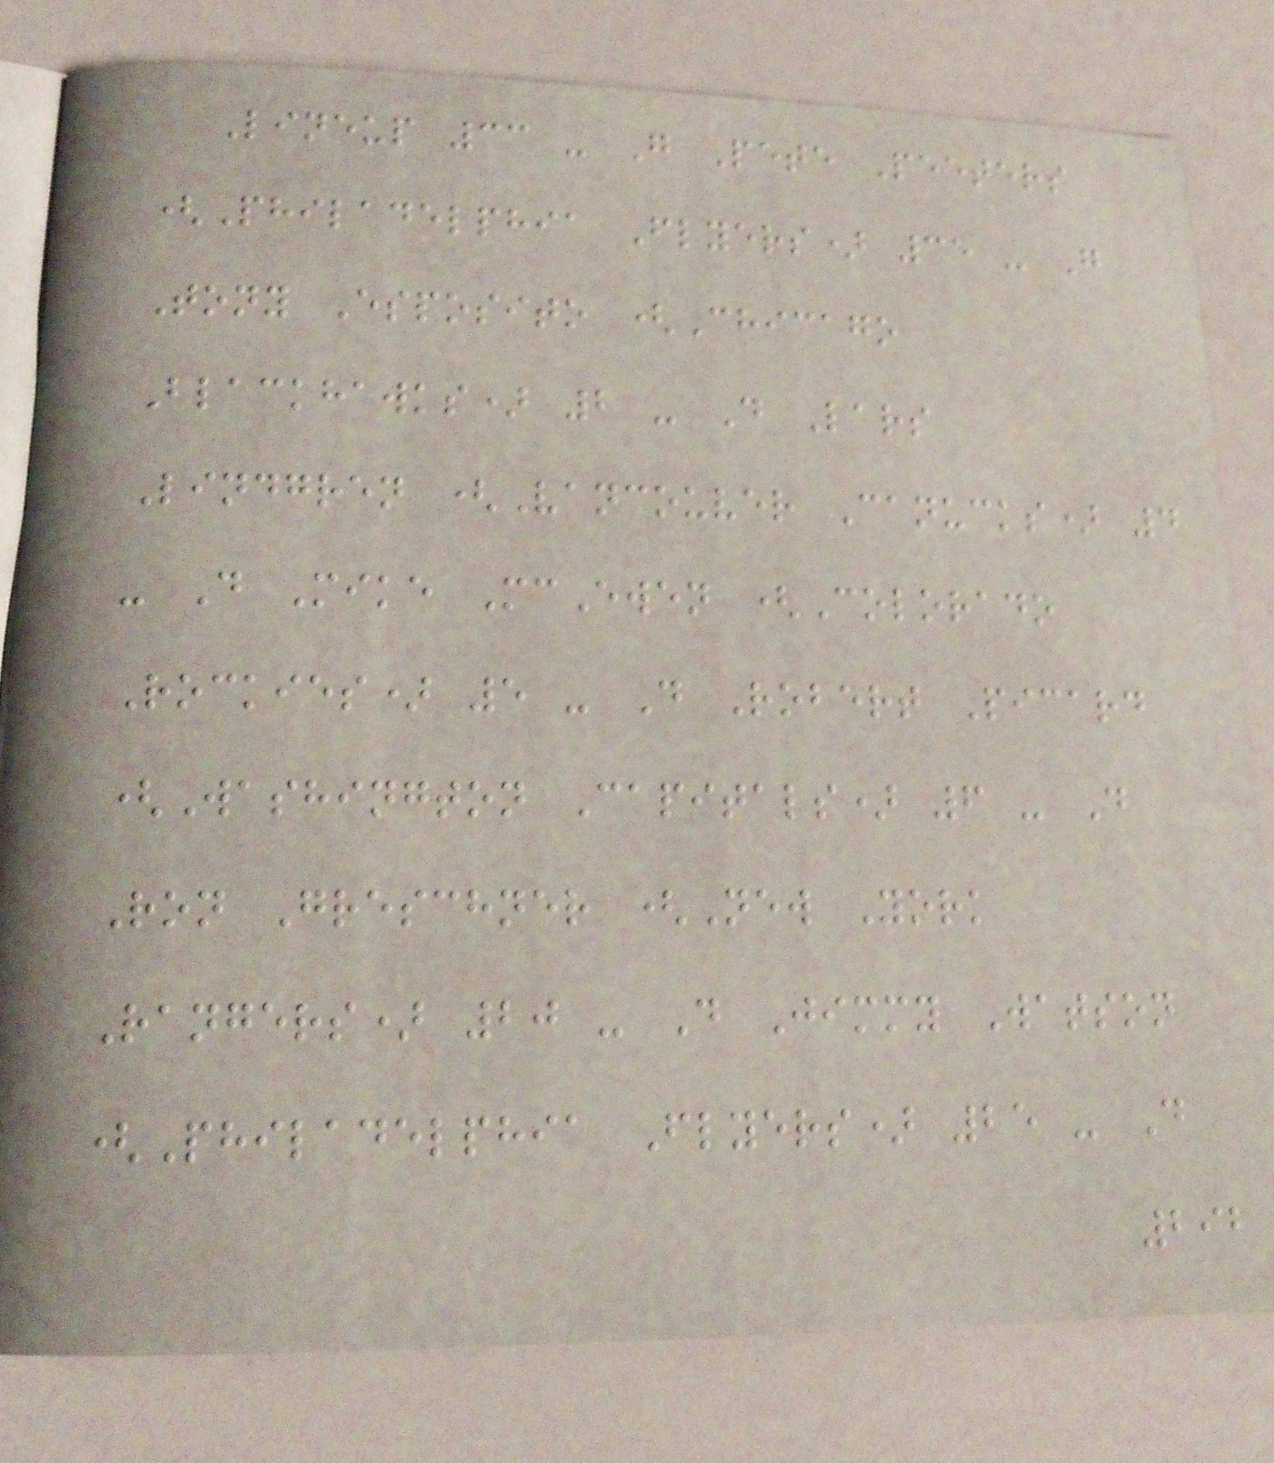Lineup 33 - G Pete Peeters
(Philadelphia Flyers) 35 - G
Tony Esposito (Chicago
Blackhawks) 2 - D Lars
Lindgren (Vancouver Canucks) 4
- D Mike McEwen (Colorado
Rockies) 5 - D Robert Picard
(Washington Capitals) 6 - D
Ron Greschner (New York
Rangers) 20 - D Jimmy Watson
(Philadelphia Flyers) 25 - D
292
